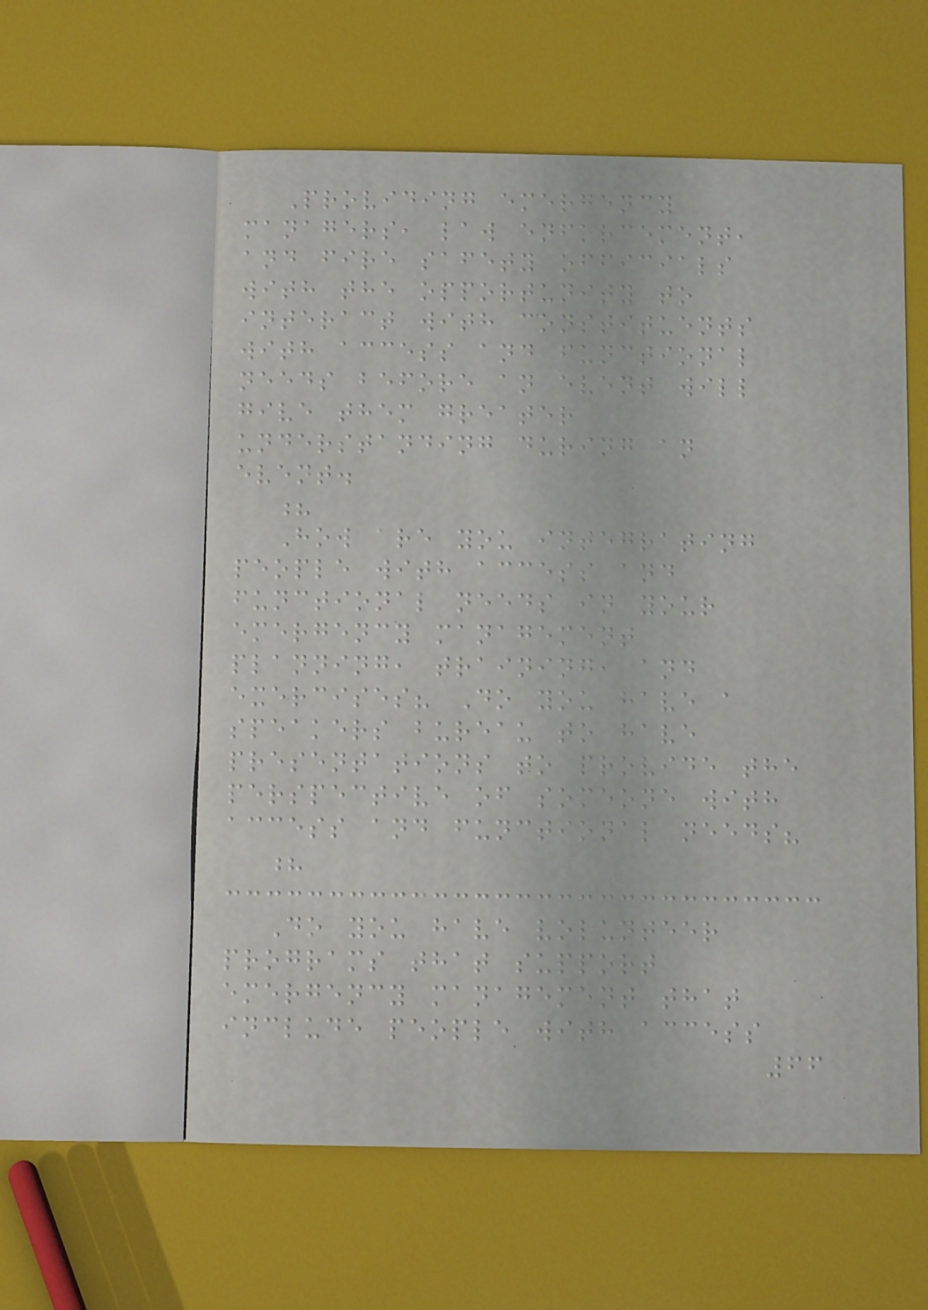Providing emergency
managers, law enforcement,
and fire safety officials
with the opportunity to
interact with constituents
with access and functional
needs before an event will
give them greater
understanding during an
event.
?
How are you integrating
people with access and
functional needs in your
emergency management
planning, training, and
exercises? Do you have a
speakers bureau to have
presentations to provide the
perspective of someone with
access and functional needs?
?
Do you have volunteer
programs that support
emergency management that
include people with access
66
